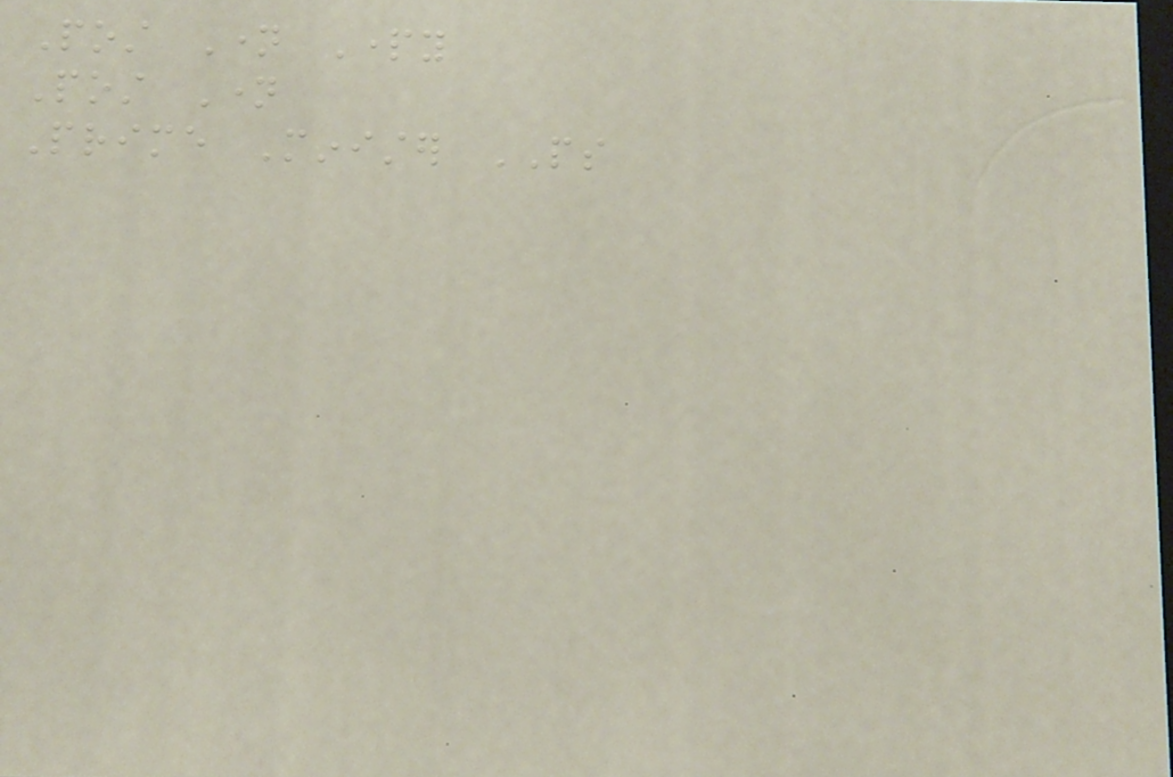Post Name Party
Post Name
Prime Minister PS
